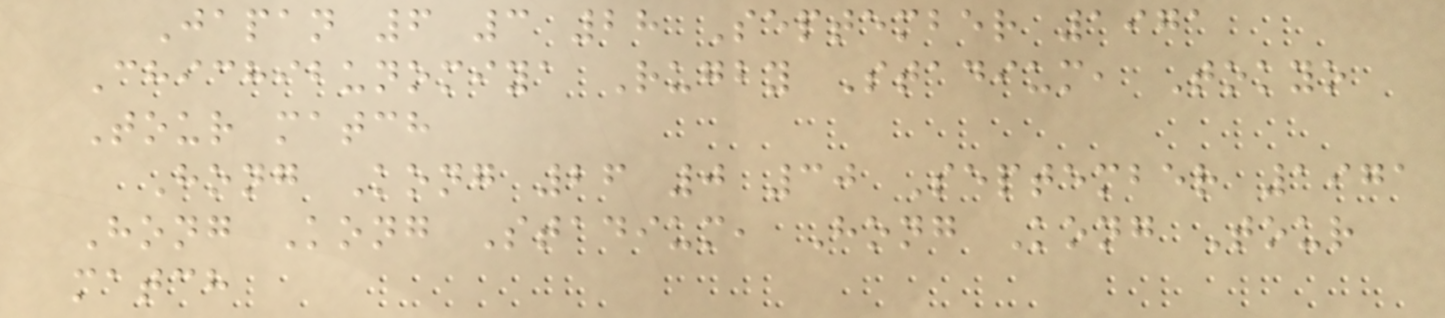Japan 6 3 28 September 1971
Chichibunomiya Rugby Stadium, Tokyo
Tour match
Hong Kong 26 0 30 September 1971
Hong Kong Stadium, Hong Kong Tour
match
